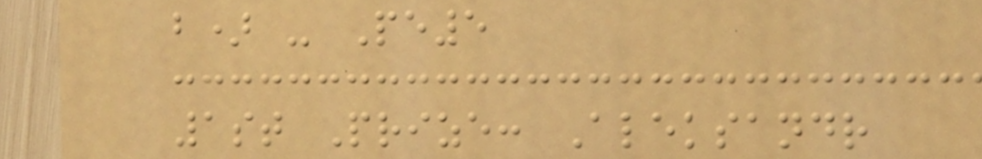b) - Pe5
1st Prize: Aleksandr
